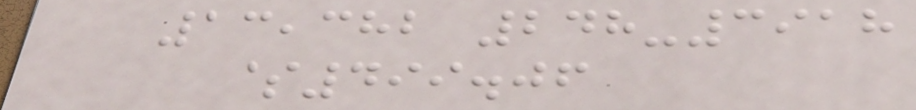13,382 248-3918
$499.06
